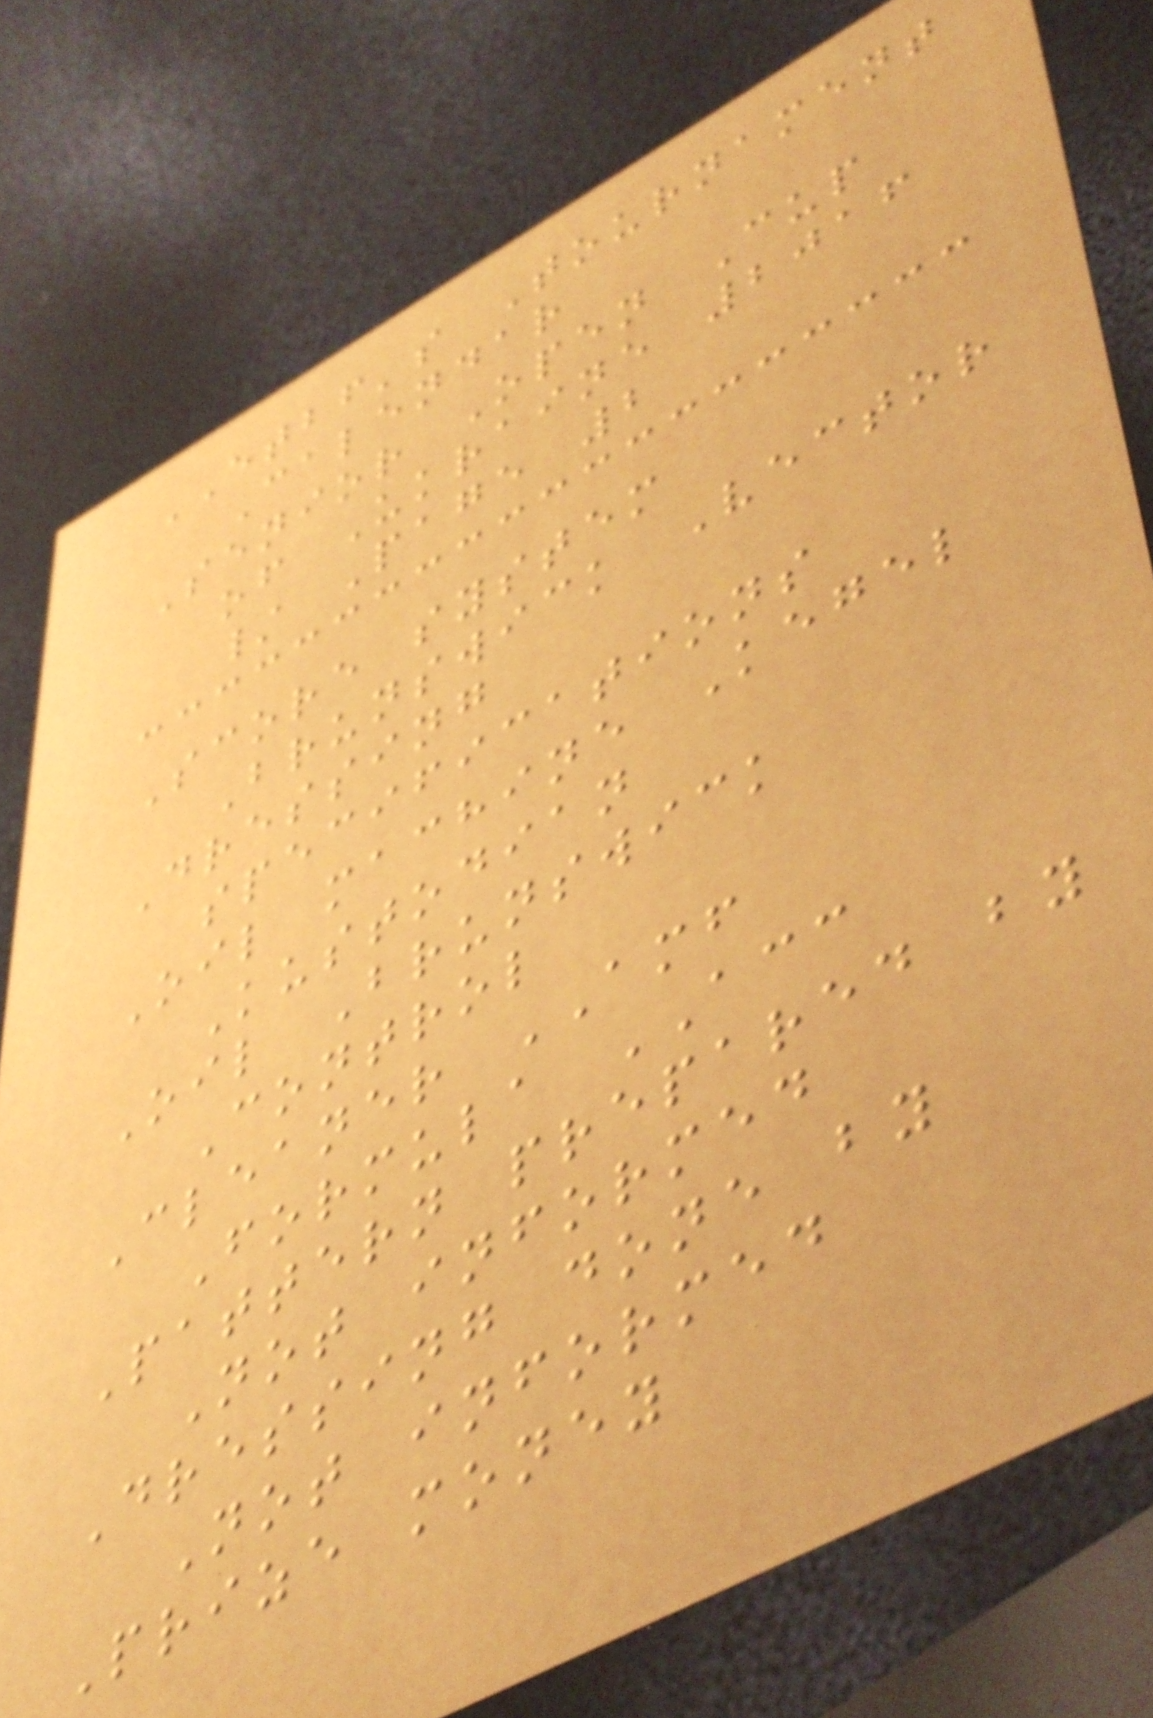ETBF's Tournament
Calendar
Senior Open Cup
of Ukraine 2016
/ Page 2
Score system
Brunswick Vector
Dressing
specifications
Oil machine Kegel
Kustodian
Oil Brunswick
Control
Cleaner AMF
Formula ACC
Pattern prepared by
Not informed
Dressing done by
Not informed
Prize money
